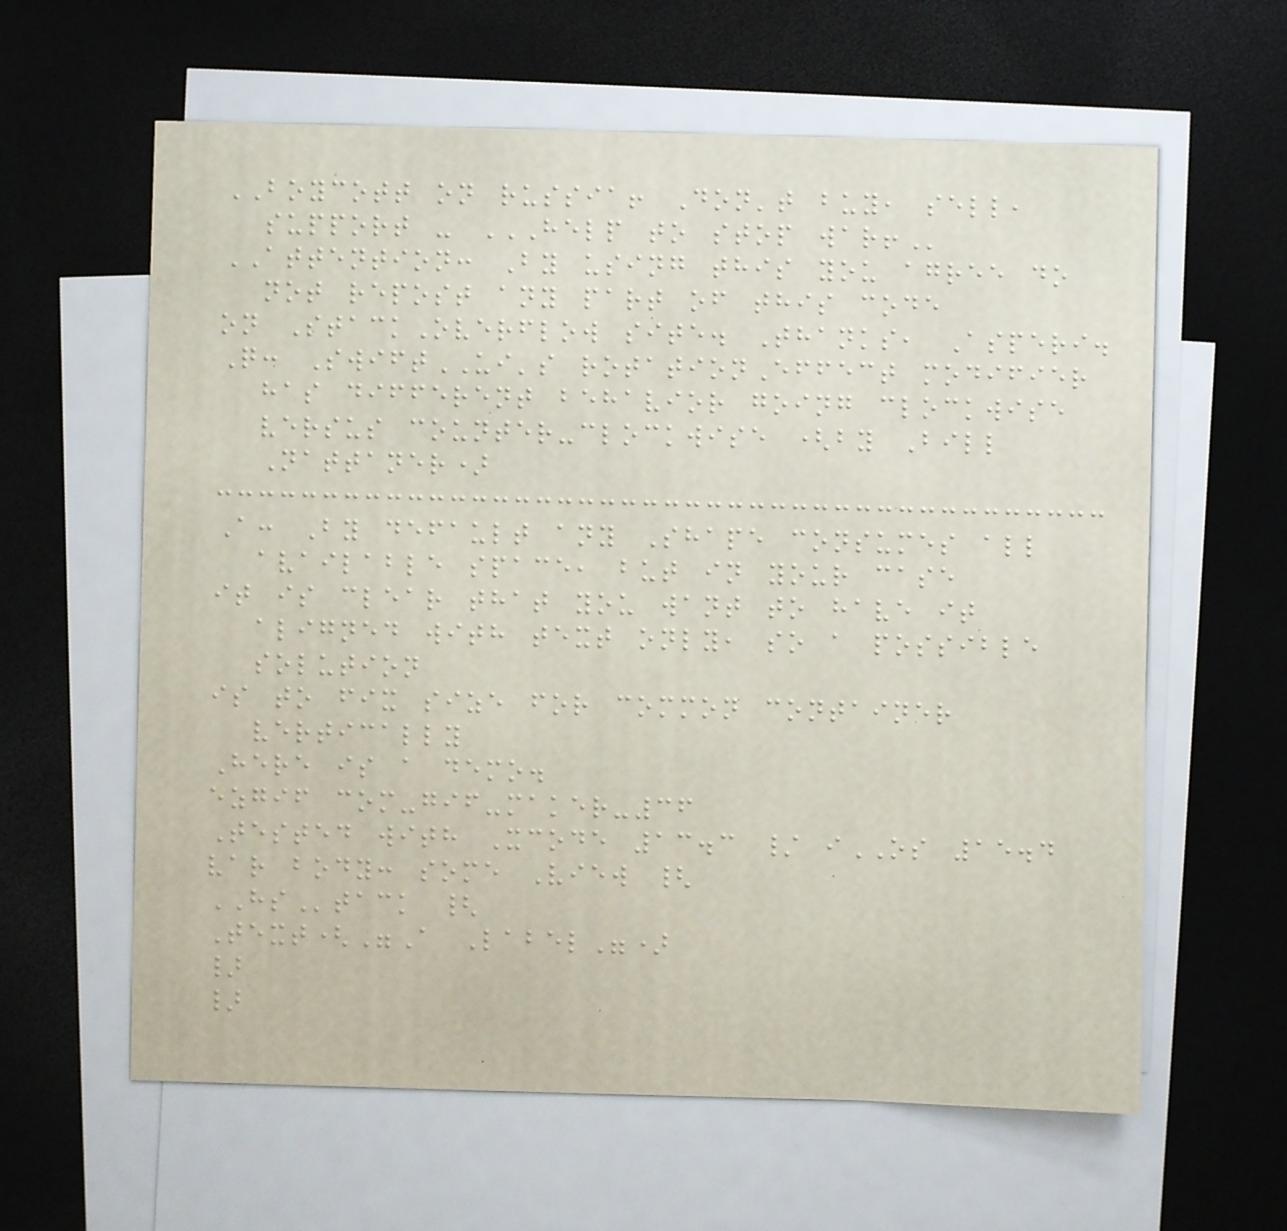BOYCOTT on russia! Don't buy, sell,
support - HELP TO STOP WAR!
ATTENTION: By using this you agree do
not repost any part of this code
on StackOverflow site. Thanks, Asperi.
Q: SwiftUI's rotationEffect modifier
has different behavior going clockwise
versus counter-clockwise (by Bill
Nattaner)
A: By default any Shape consumes all
available space, but in your case
it is clear that you want to have it
aligned with text only, so a possible
solution
is to fix size for common container
vertically
Here is a demo.
ezgif com-gif-maker-36
Tested with Xcode 13.3 / iOS 15.4
var body: some View {
HStack {
Text("A Label")
}
}
